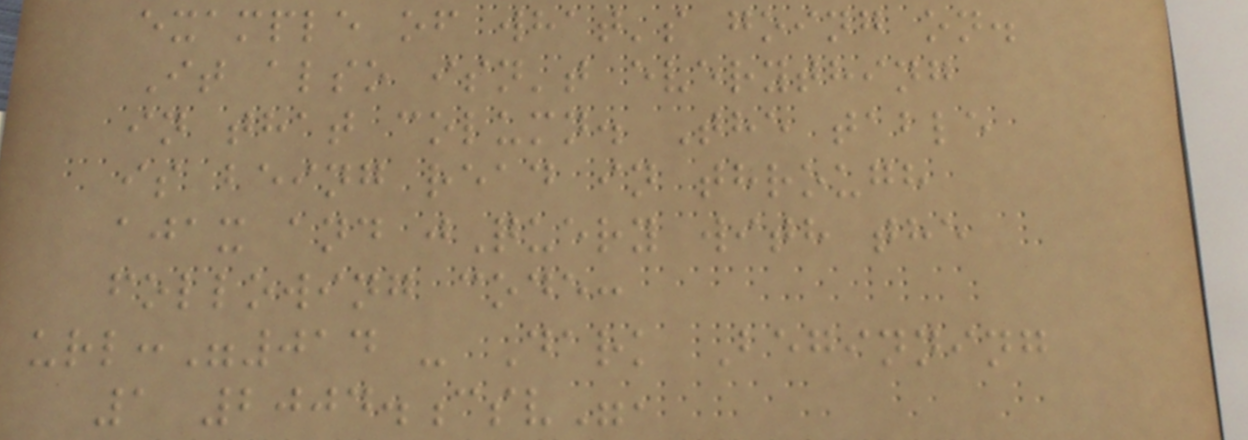example of what's going on.
It also isn't everything
in that column. The table
is being read in through
ajax and jQuery with the
following code:
url:"014 - Dark Beginning
1 2004.csv",
